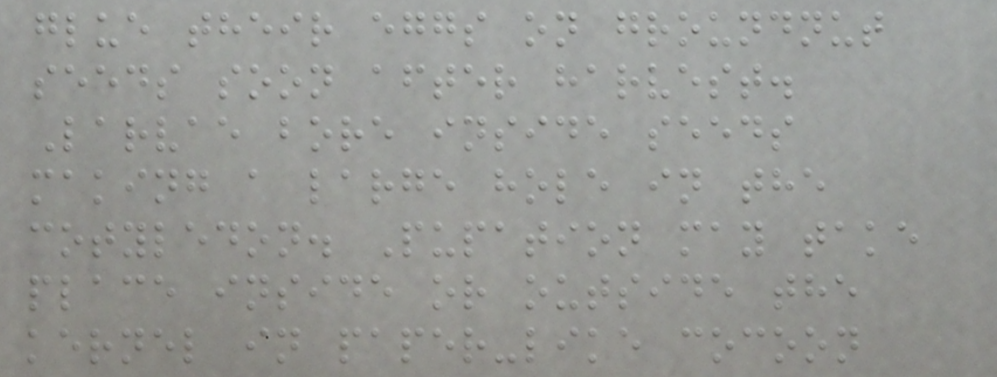glue their eggs on groundnut
seeds soon after harvest.
Larvae bore inside seeds
making a large hole in the
cotyledon. Pupation may take
place inside or outside the
kernel in paper-like cocoon
